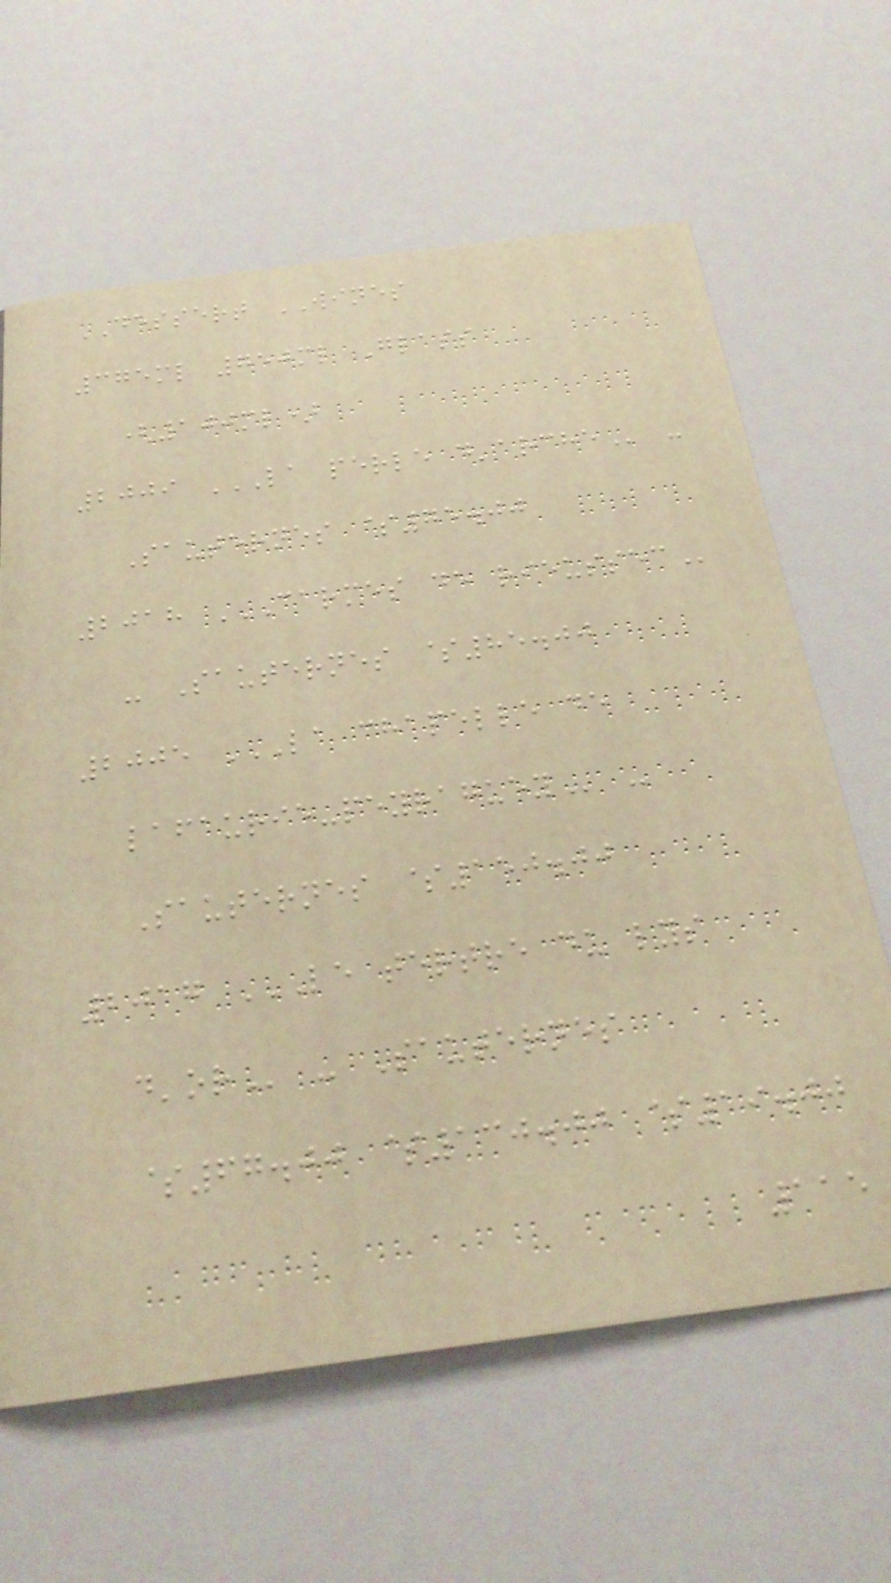DESSERT WINES
375ml 750ml Glass
(100ml)
2009 LA PERLE D'ARCHE -
Sauternes $75.00
2018 CARMES DE RIEUSSEC
- Sauternes $85.00
2005 LA CHAPELLE DE
LAFAURIE-PEYRAGUEY -
Sauternes $150.00
2017 LE TERTRE DU LYS
D'OR - Sauternes
$67.00 $130.00 $19.00
115
